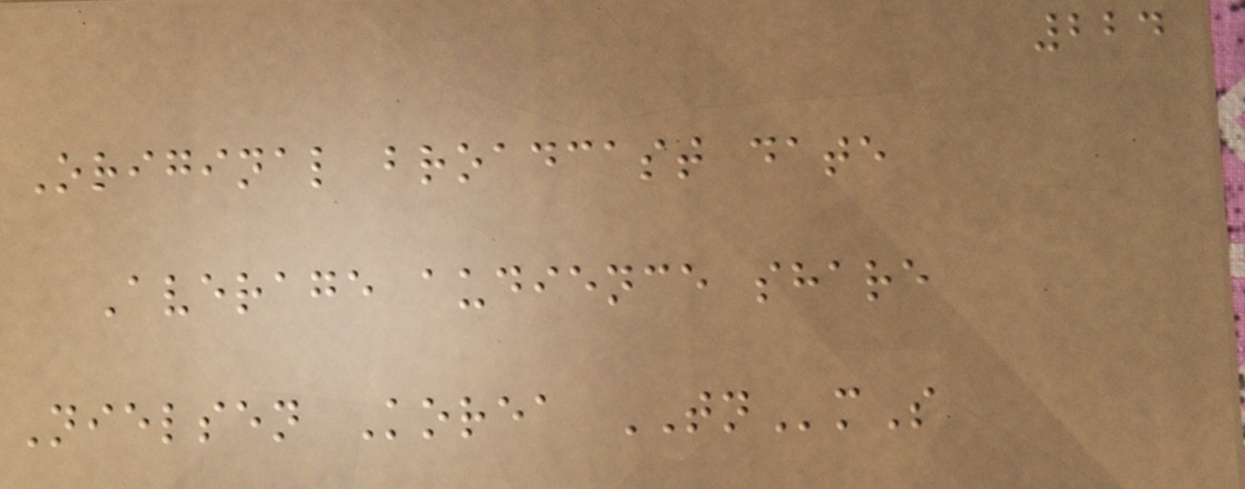224
Original broadcast date
Average audience share
Nielsen Korea TNmS
